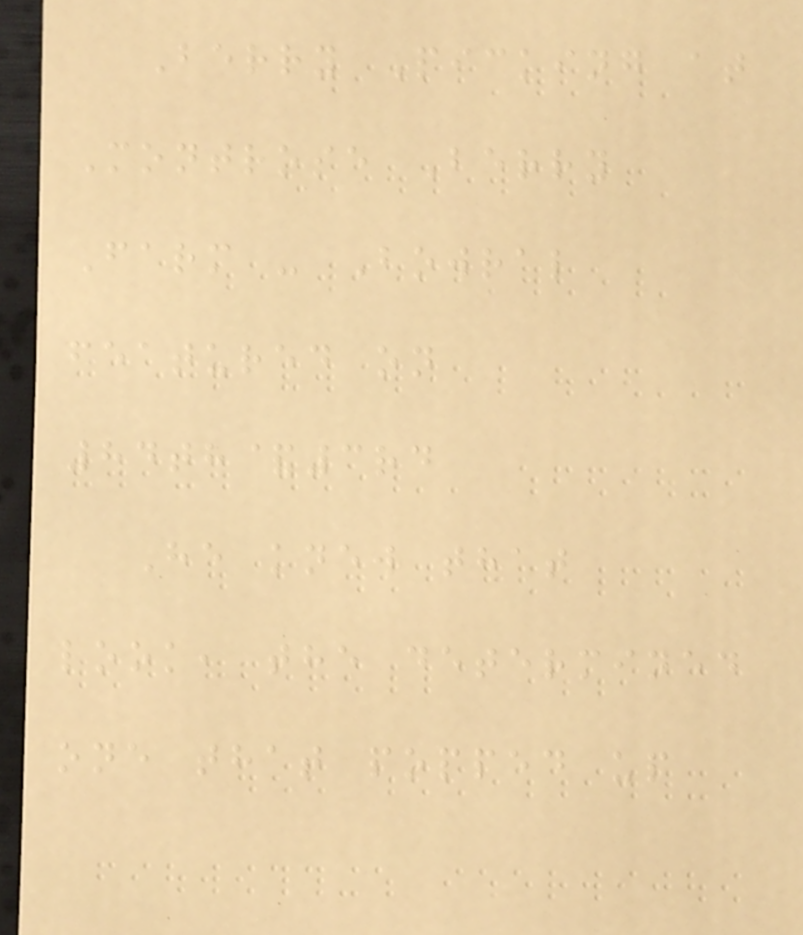Berry Picking at
Montrose Berry
Farm - Bowral
featured on
84th&3rd
He knew that
look, the determined
one that popped up
